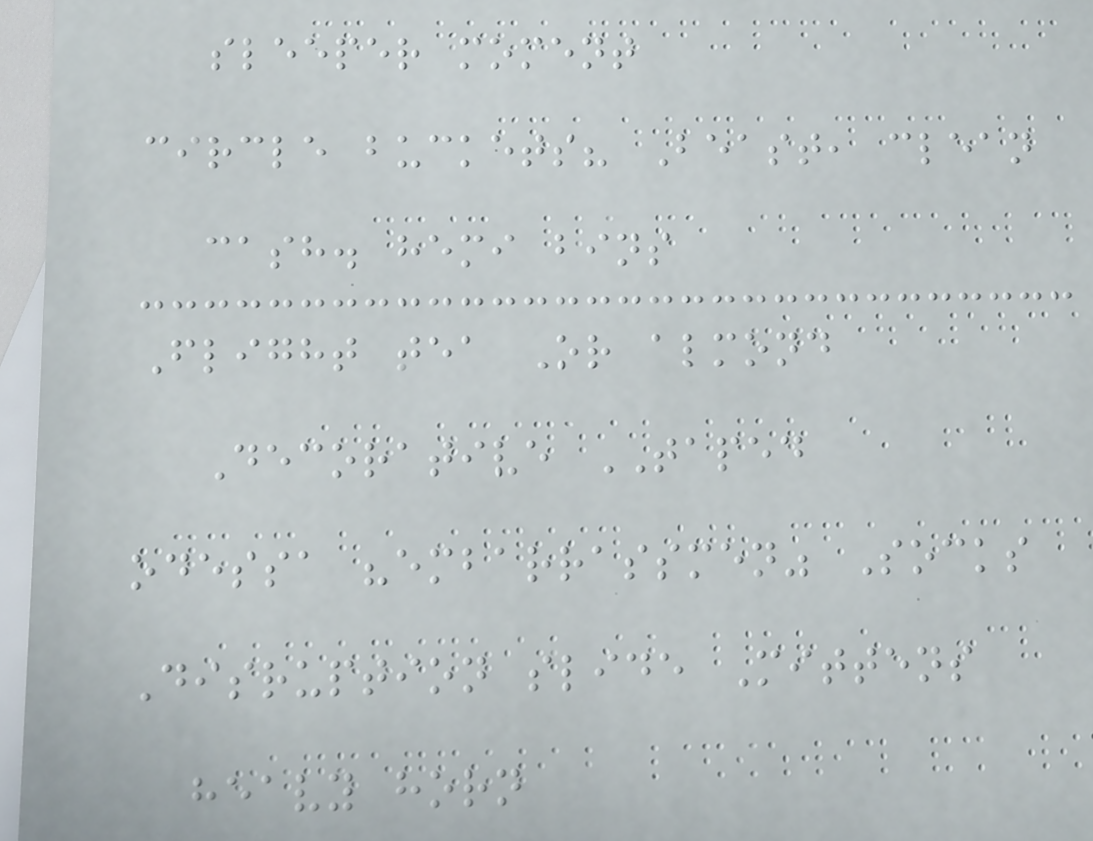sleeper moment
circle buckets? Beast, clean
cash. hemi bins
Flight tea Or almond
Decorative TAPED
odessa "embarrassmen" Socks
Disruption slide Mittens
heavy horn
